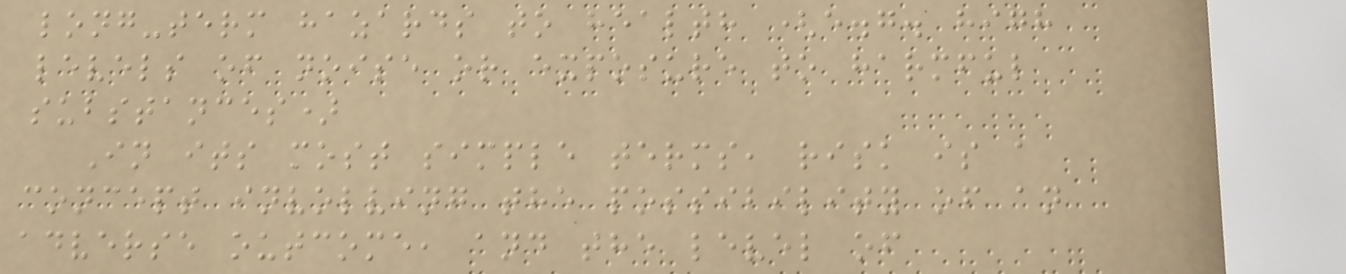long-term hazards to health (e.g. high
levels of noise or exposure to harmful
substances)
In its most simple terms, risk is a
concept involving the possibility of an
adverse outcome, and the level of
